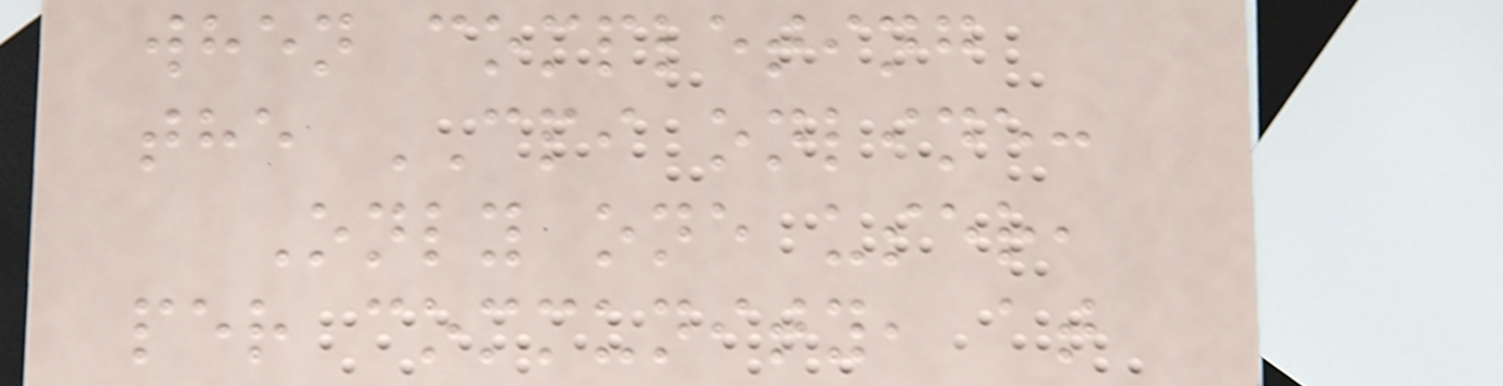when completing
the CPI online:
Only one user,
per community, at
